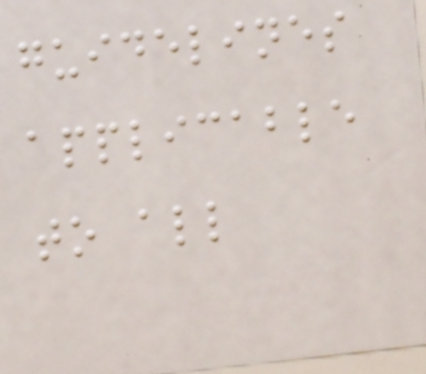guidelines
applicable
to all
